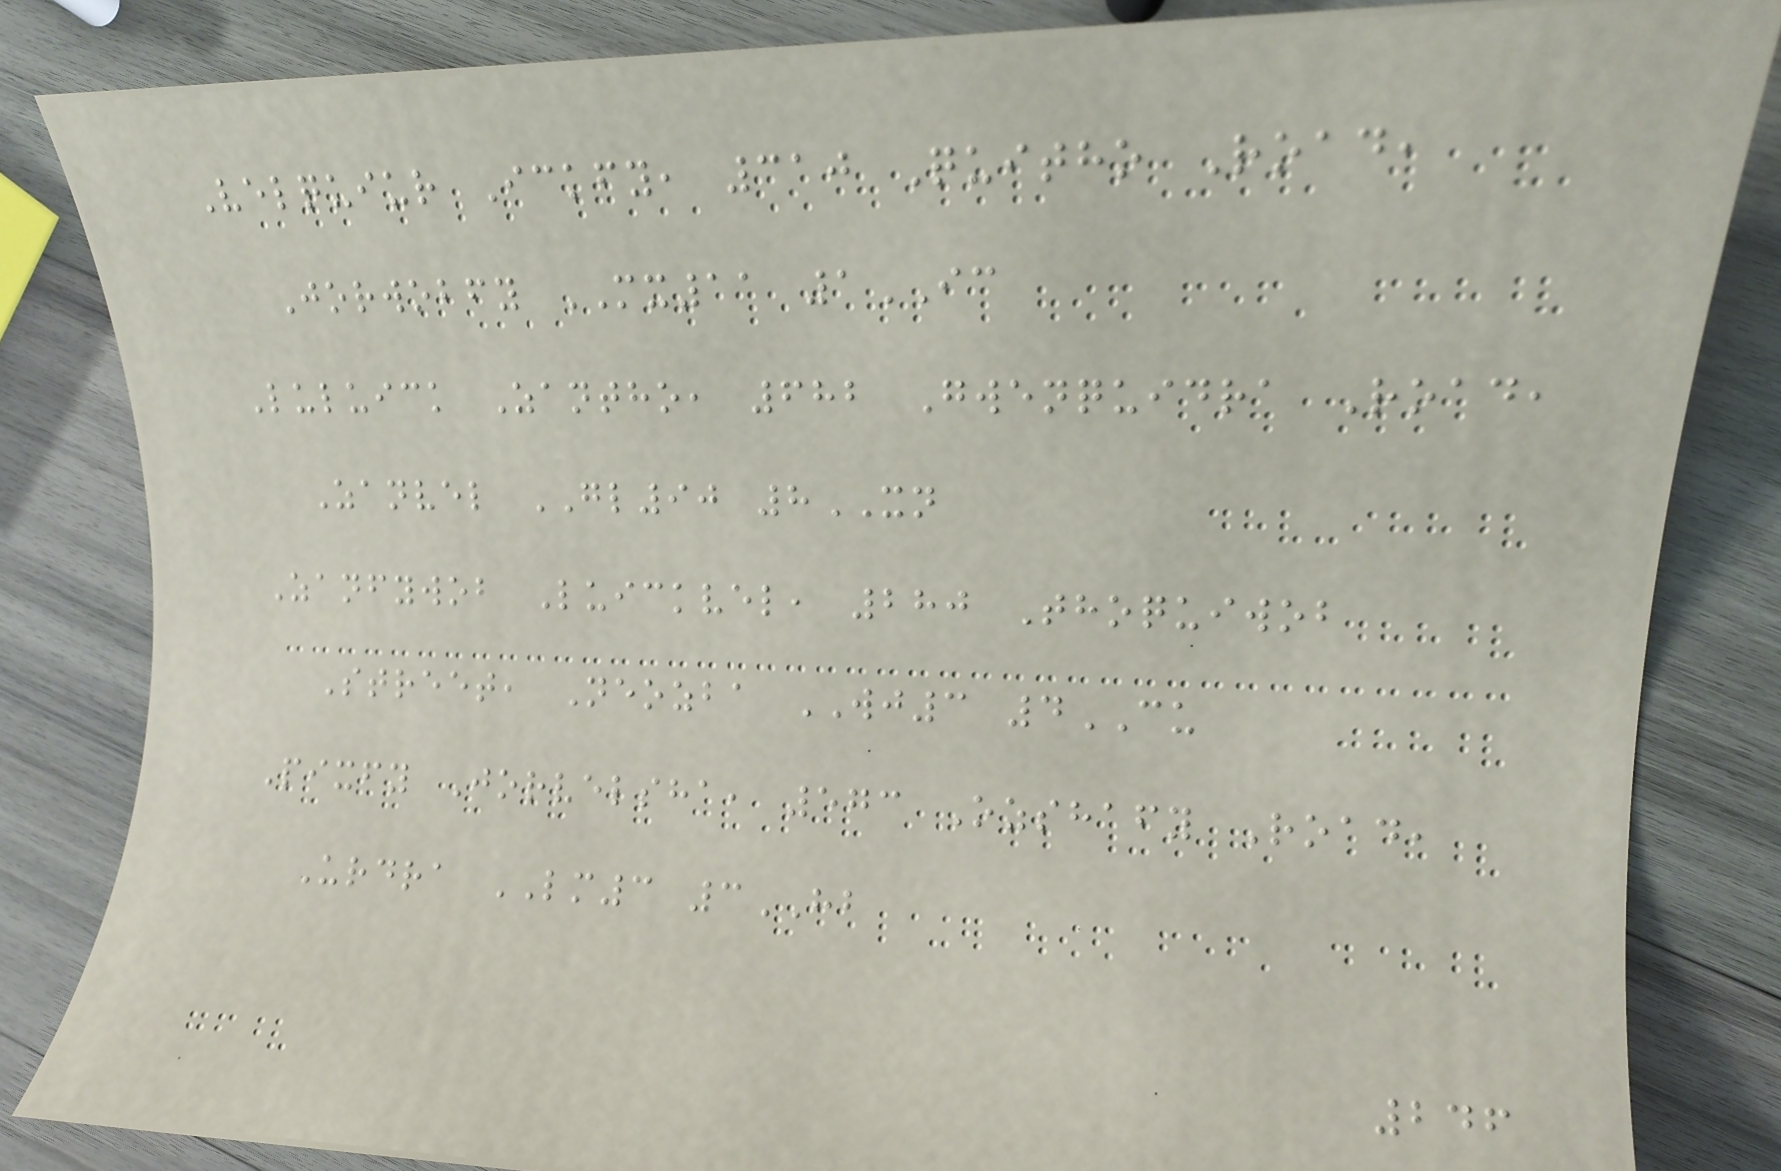Velquiur Ickfy, 310 Quitho Road,
Jorwobfy MX11 1IC
Luluick Zantho, 682 Gwenquidra Road,
Zanvel GL90 8XN
Zanfywob Luickvel, 280 Thoquiwob
Street, Neozba WJ3 4CU
Pixfy Jorvelsha, 573 Ozshafy Road,
Urdra LM3 3HB
246
